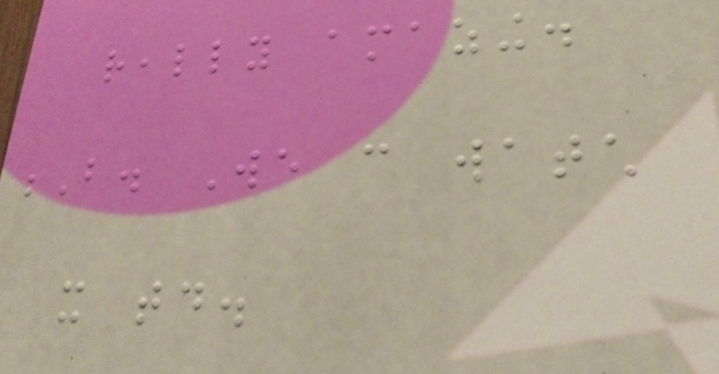really amazing.
B. We can watch
it today.
